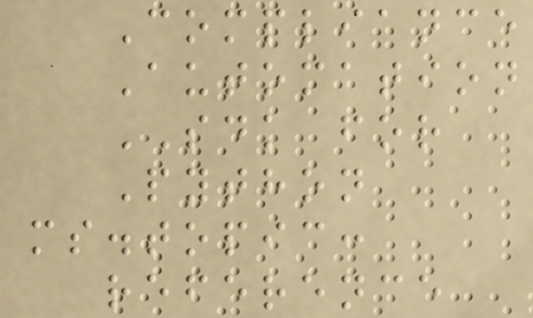Compliance
Automation
SDK for
Python
ms.topic:
reference
